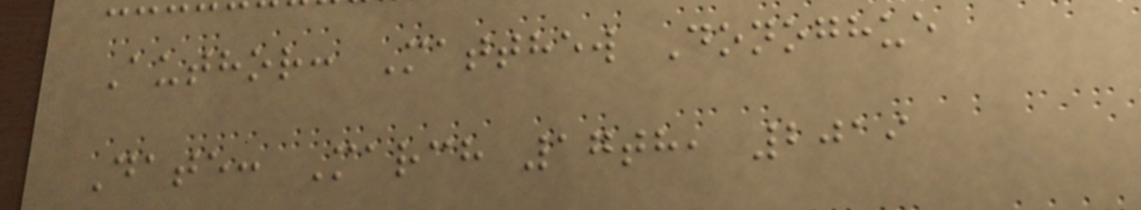Author: Matthew Donoghue
Date: March 17th, 2019
